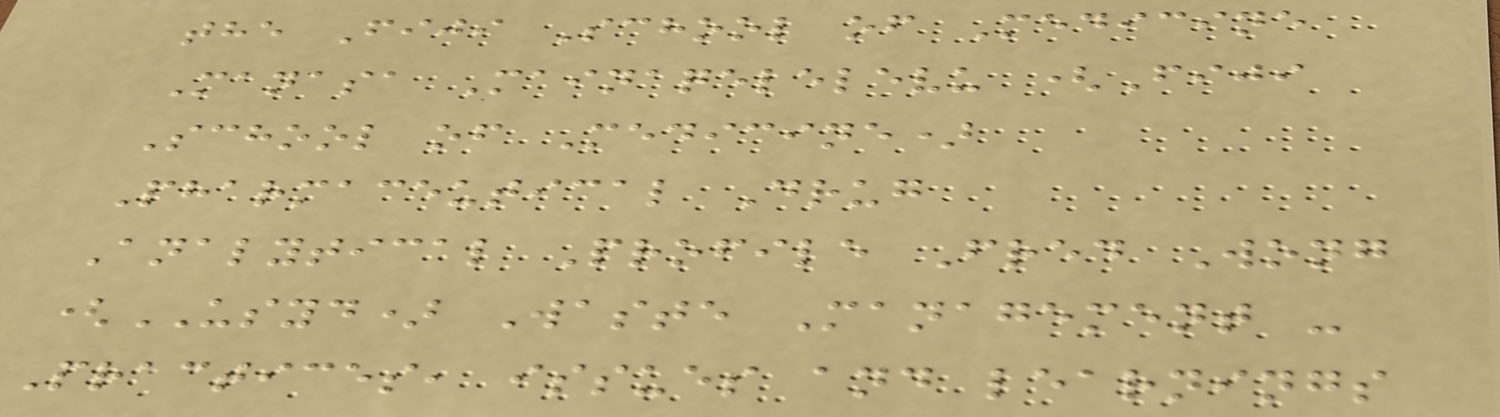the Fiji School of Medicine
Manasa Mainaqelelevu (Fiji
School of Medicine)
Pharmaceutical Drug
Analytical Profile Fred Wong
(USYD) Waste Management -
Practices, issues and learnings
